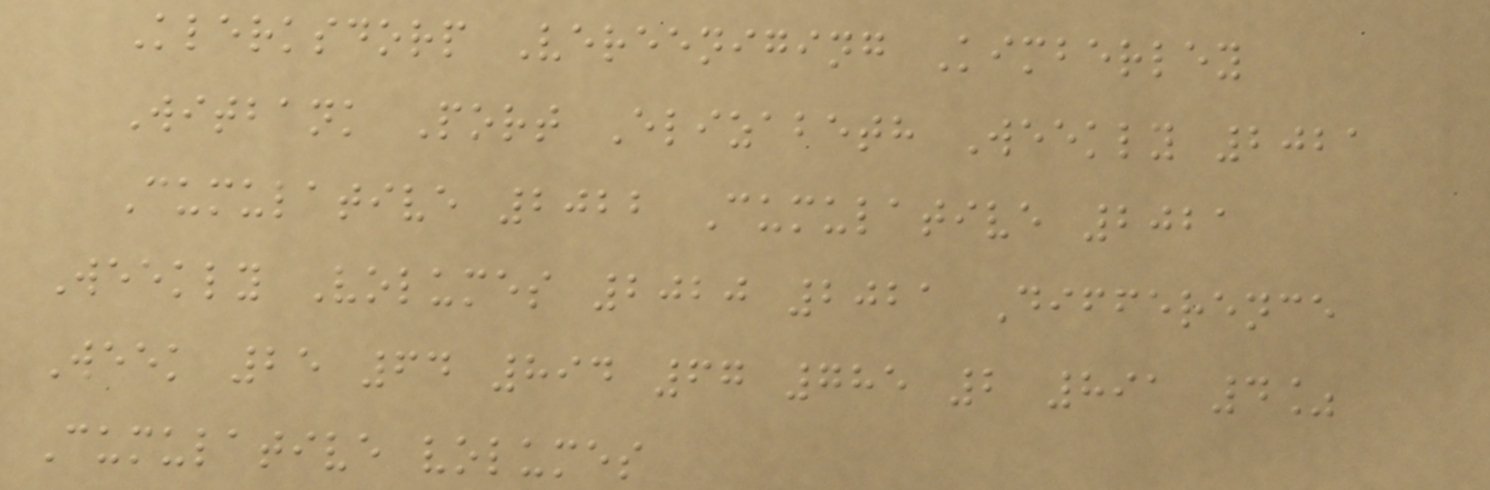Klerksdorp Vereeniging Kimberley
Witbank Port Elizabeth Weekly 2021
Cumulative 2022 Cumulative 2021
Weekly Volumes 2020 2021 Difference
Week 25 64 894 67 785 2 891 4%
Cumulative volumes
